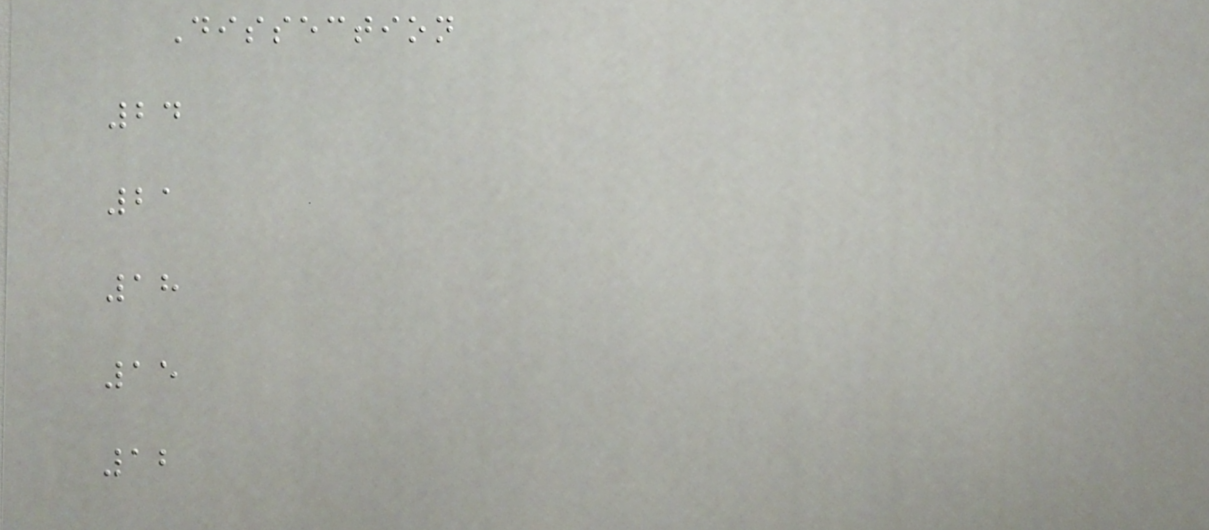Dissection
24
21
18
15
12
